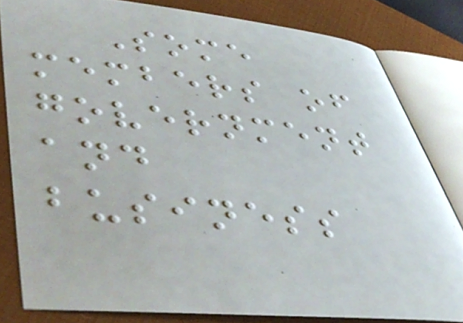Some
members of
government
and
business
